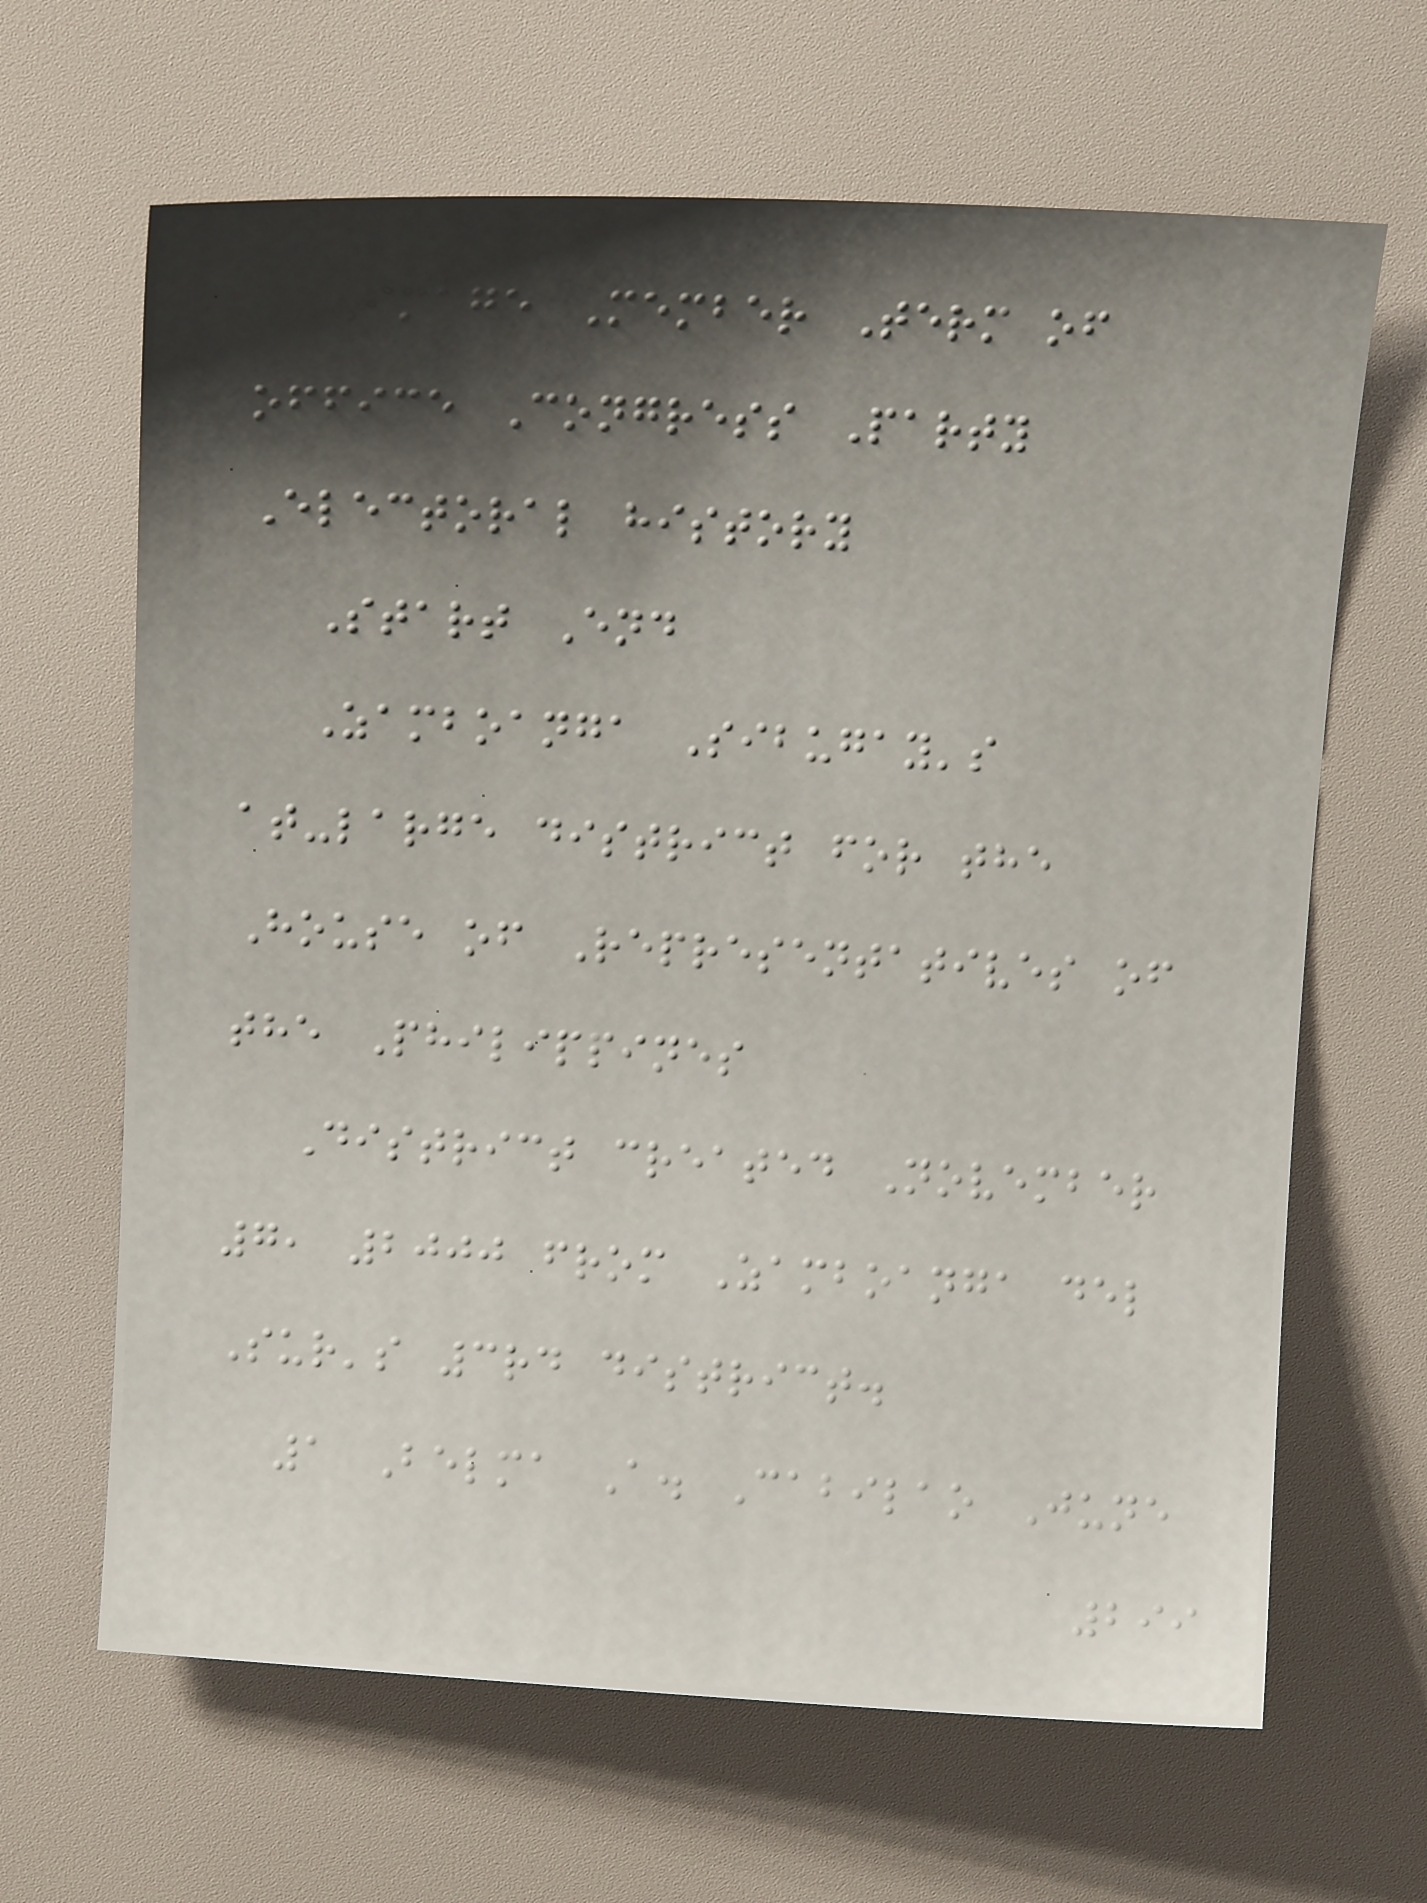Image Member Term of
office Congress Party
Electoral history
Start End
Zamboanga Sibugay's
at-large district for the
House of Representatives of
the Philippines
District created November
7, 2000 from Zamboanga del
Sur's 3rd district.
1 Belma A. Cabilao June
299
